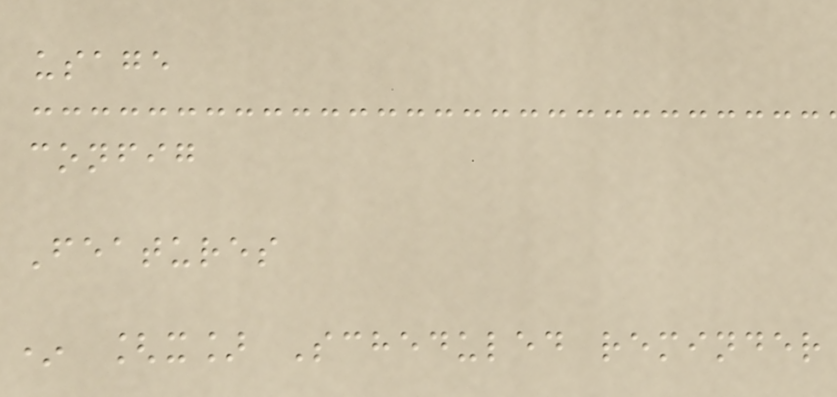usage
config
Features
* [x] Scheduled reminder
